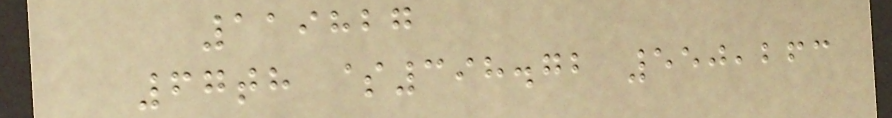119827
67th $398.72 550,263
